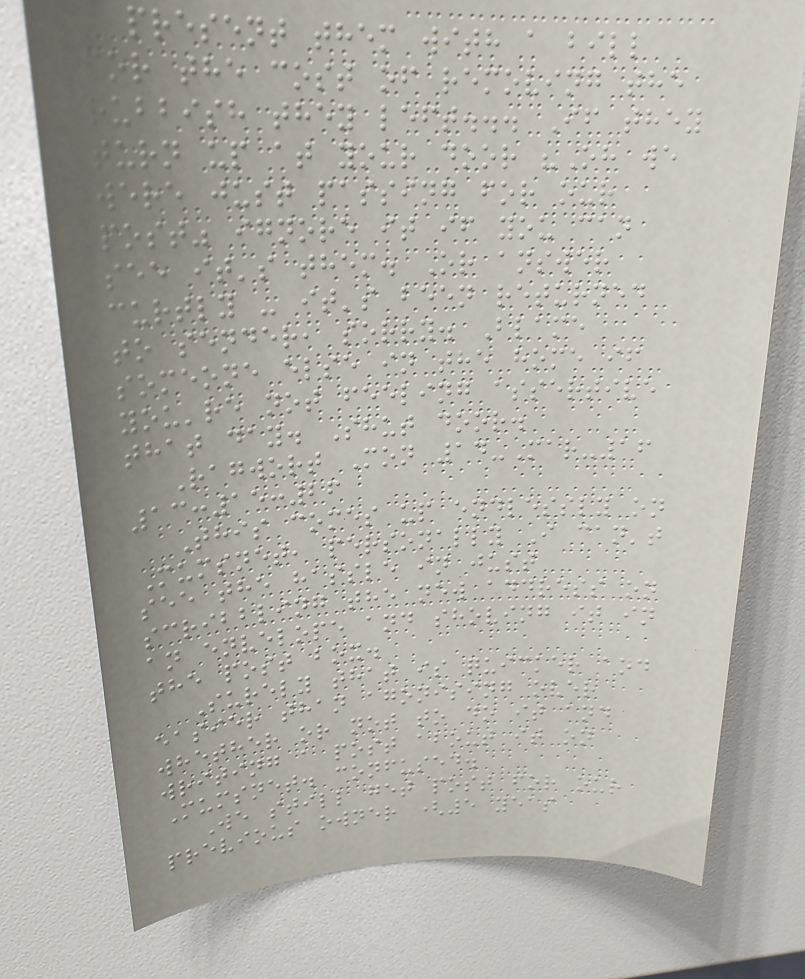present them with a bill
for the cost of removing the
rubbish they left... If they
turn up at your door "Oh we
were just passing for our
post" ignore it if you can
see it's them. Or answer
curtly - it's been returned
to sender, sorry. Blame
someone else in the home if
you're not feeling assertive
that day. Shut door.
Ragwort Mon 14-Mar-16
13:15:26
This comes up endlessly on
Mumsnet, personally I can't
see the hassle in just
scribbling the new address on
an envelope and shoving it in
the post box.
Surely that is quicker and
easier than agonising over
whether or not to do it and
writing a post about it on
Mumsnet. confused.
We still get post for our
previous owner (5 yeas
